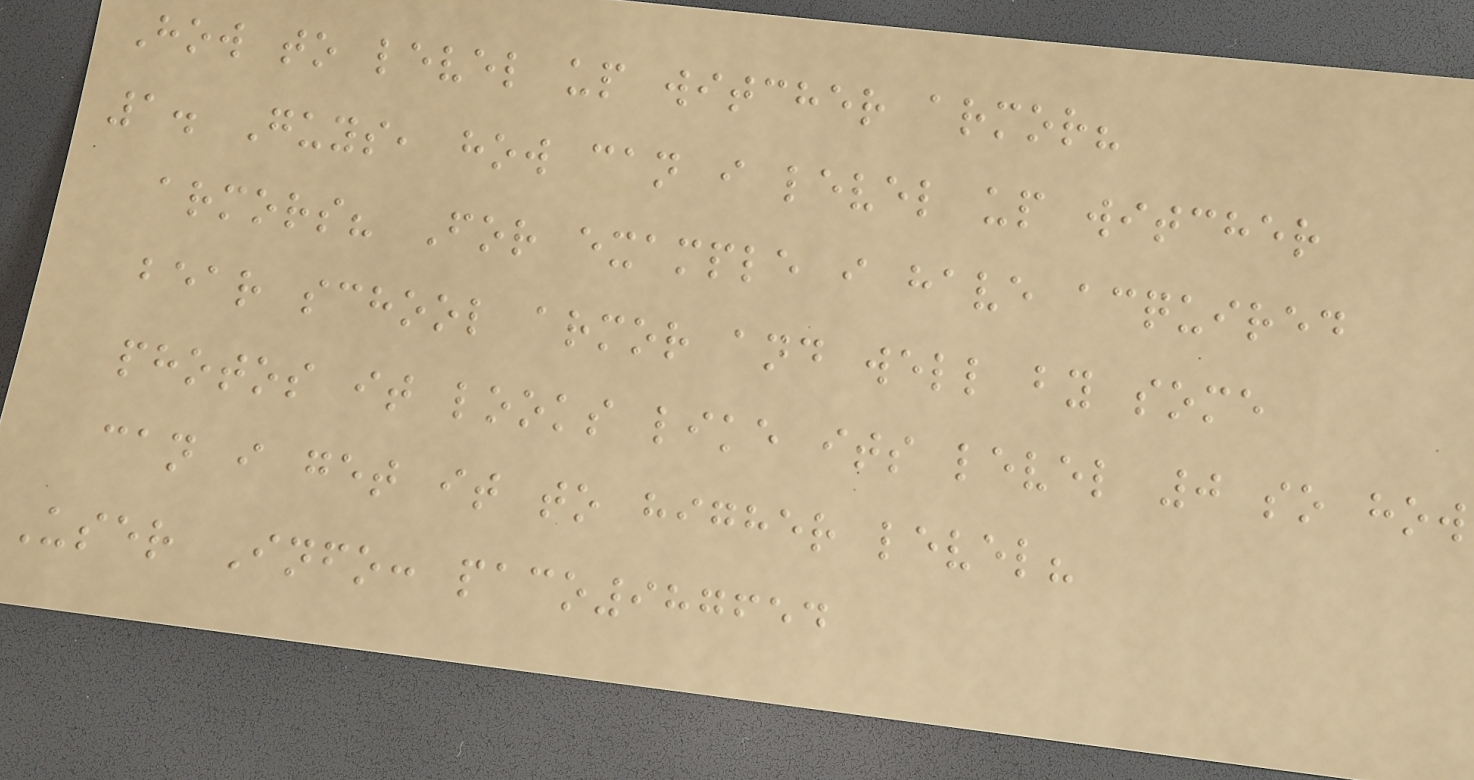How to level up witcher armor?
1. Guys, how can i level up witcher
armors? For example i have acquired
bear school armor and well by some
photos it looks like its level 0 so how
can i get it to higher level?
User Info: paco987654
